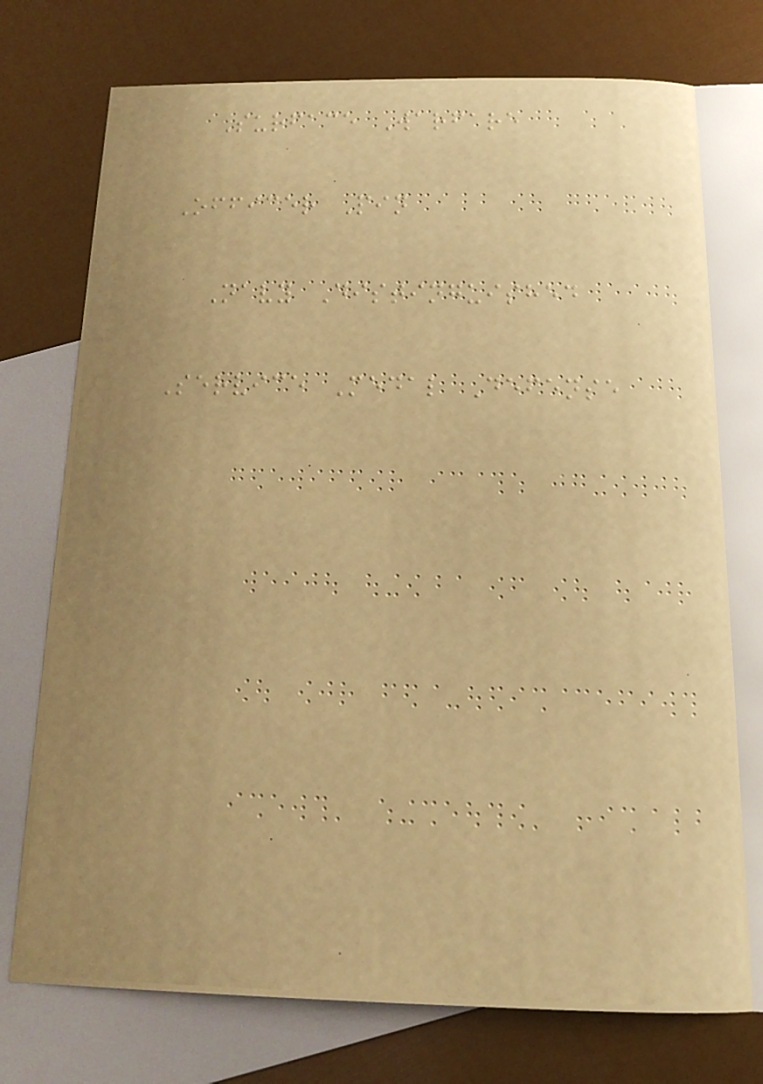Surface Warfare
Officer Pin
Navy Distinguished
Service Medal Defense
